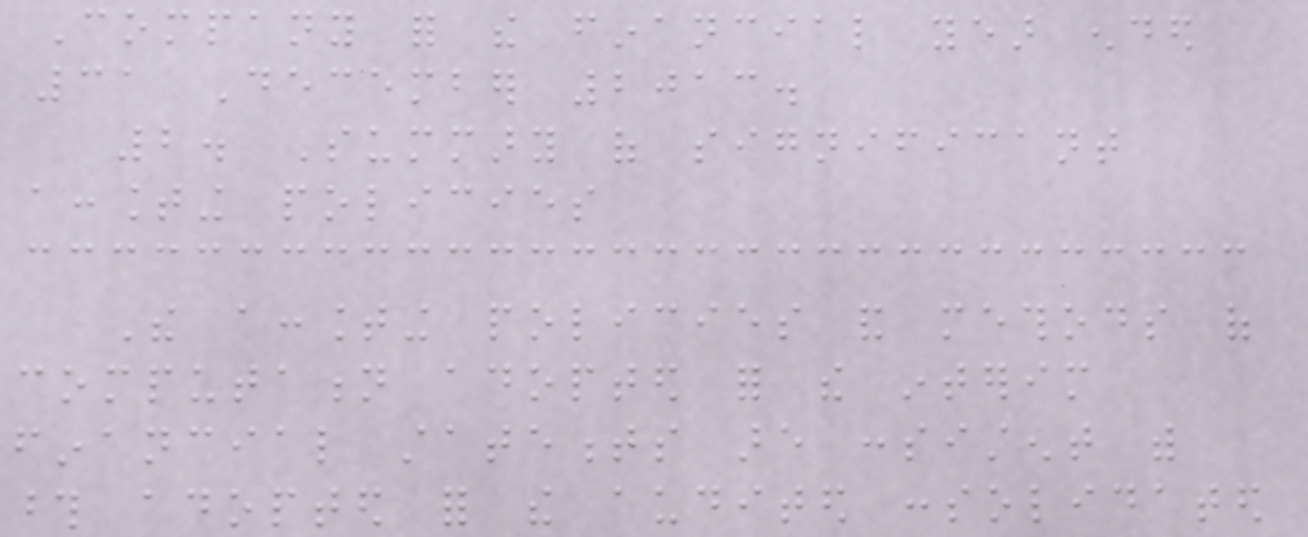Company for the financial year ended
31 December 2013.
2. Summary of significant
accounting policies
The accounting policies and methods of
computation adopted for the interim
financial statements are consistent with
those adopted for the audited consolidated
